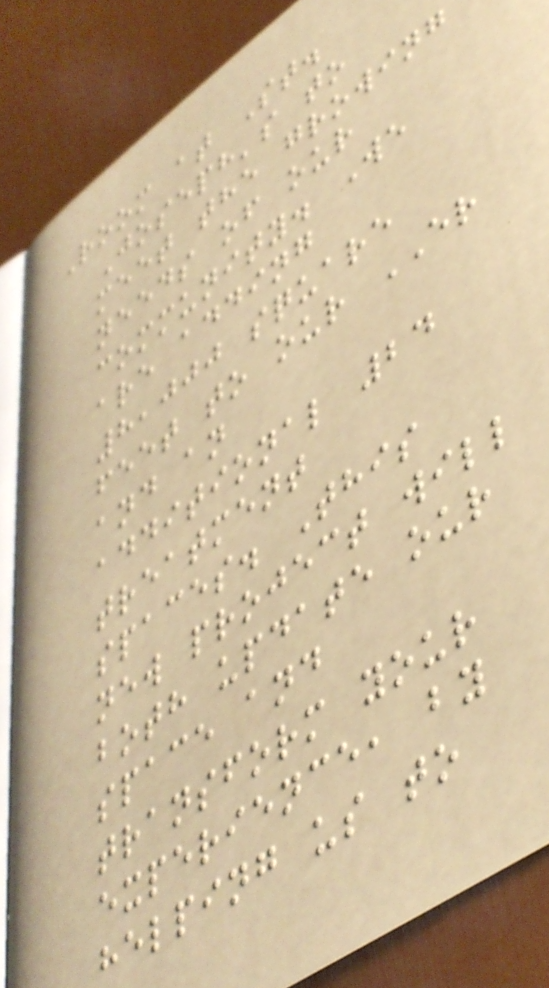Room at St.
Joseph's to
meet the growing
needs of our
community. We
are adding
8,000 square
feet to our ER
and an
additional 24
treatment
spaces. This
new project will
both update our
space and
transform your
experience, by
helping us to
